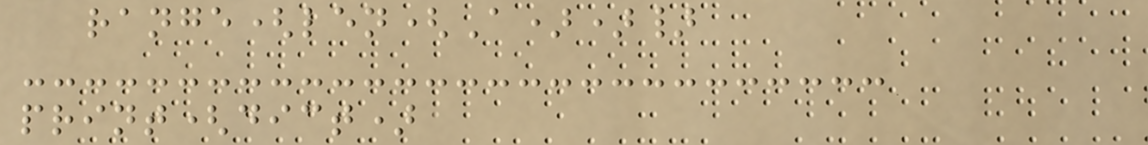range(len(A))}
print(dict)
